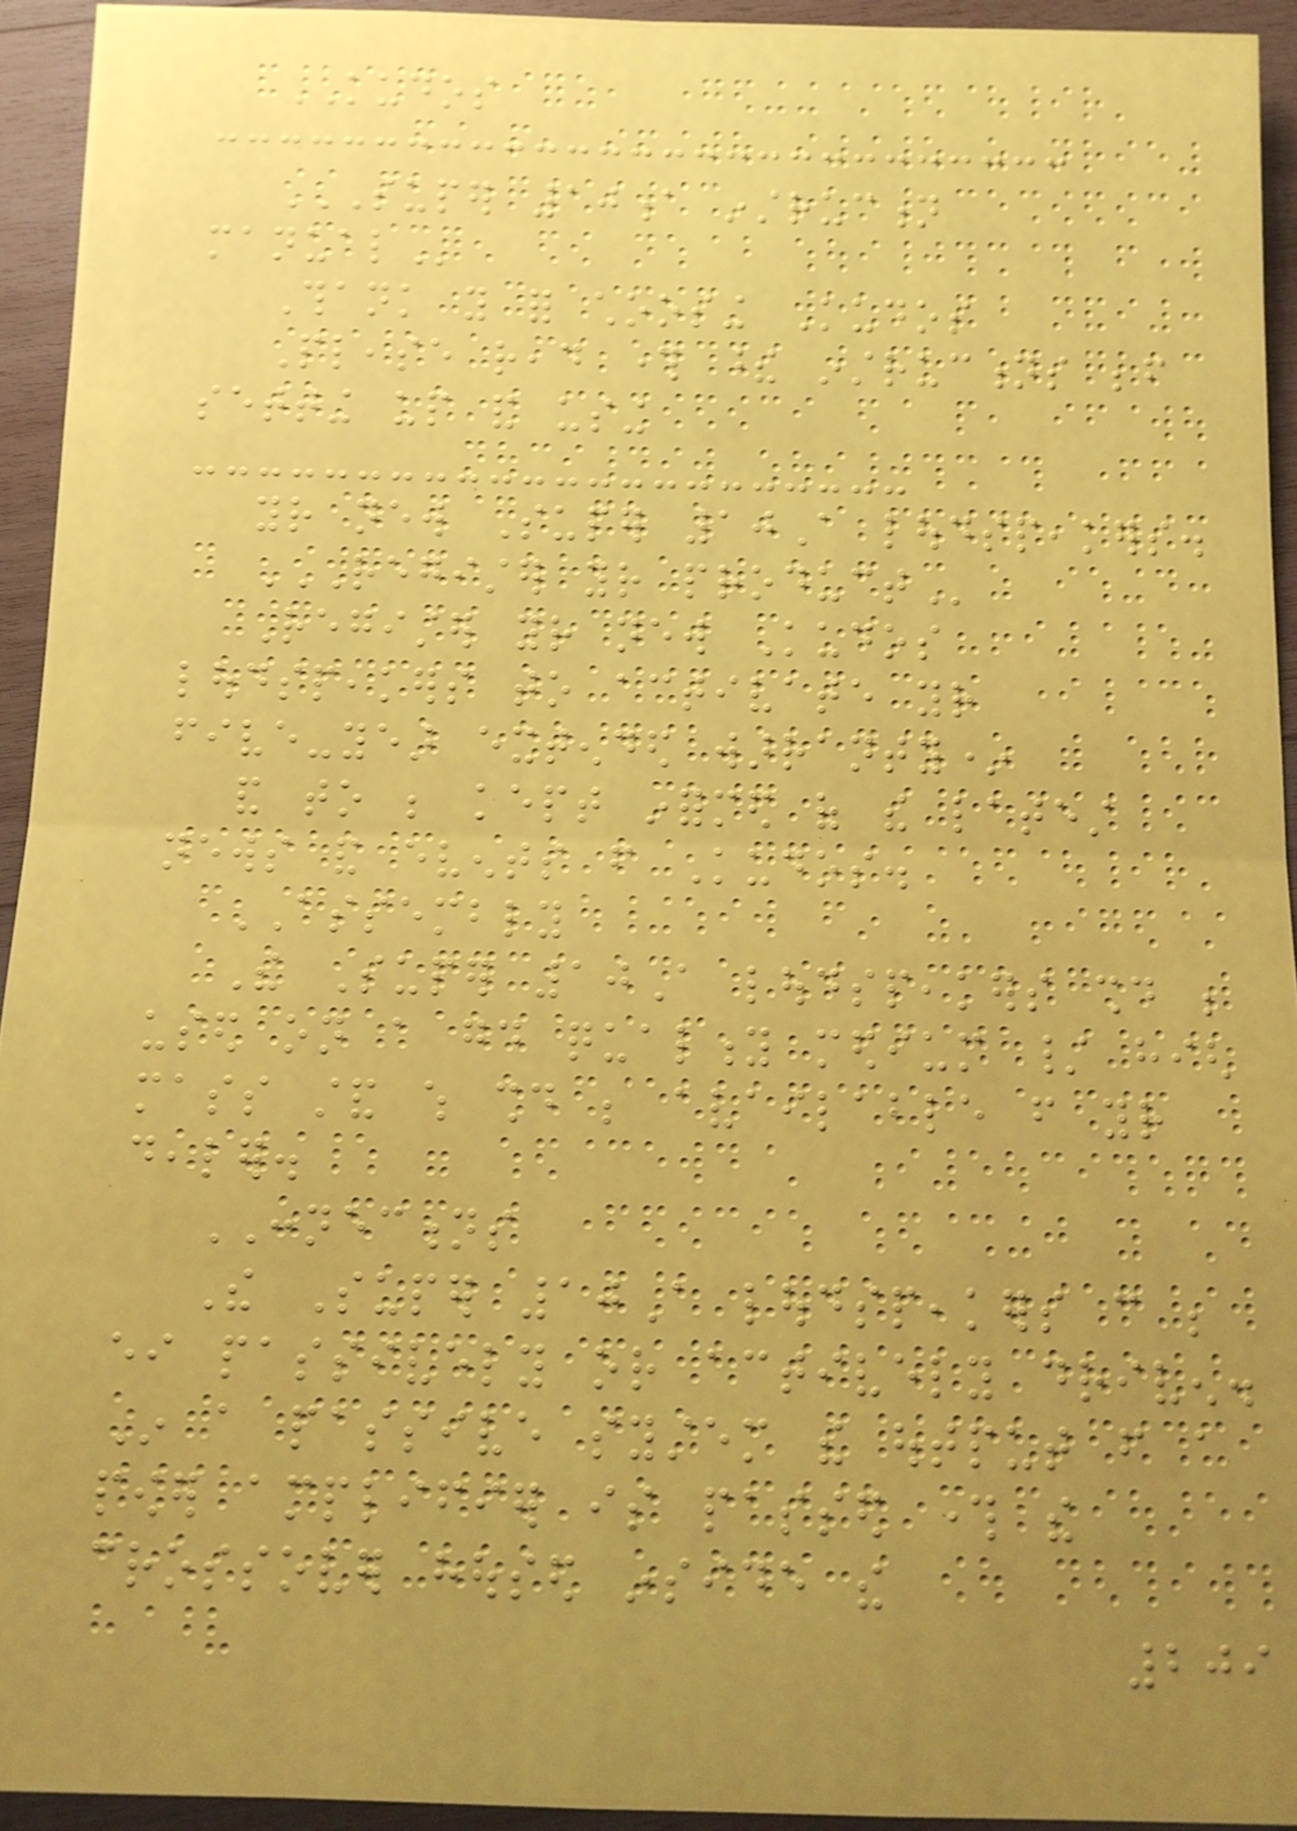KUDOS
SUPER 10A INSTRUCTION
MANUAL
Thank you for choosing Kudos
Please read through these instructions before
setting up and using
your new Super 10A loudspeakers.
REGISTER YOUR PRODUCT
Register your new Kudos
loudspeakers to activate your
five-year extended warranty*
and to be kept informed of the latest
news and events from Kudos.
ASSEMBLY
The Super 10A loudspeakers should be
used on a good quality medium / high
mass stand which should be available from your
dealer.
CONNECTIONS
The Super 10A loudspeakers can be
either passively or actively driven.
In a passive system the output from a
power amplifier is passed through the
crossover housed inside the
209
